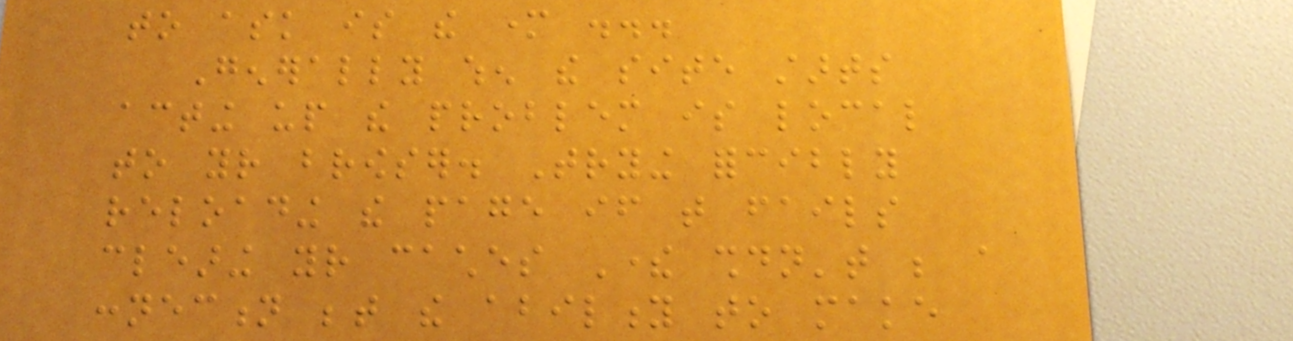to ask is the mother ...
Generally when the site starts
acting up the problem is local
to your browser. Trying forcibly
reloading the page if that fails
clearing your caches There shouldn't be a
connection between the ability to make
